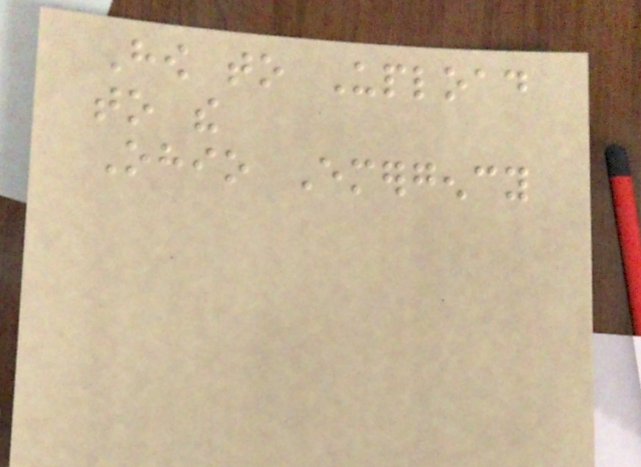How to Upload
to the
Ohio Emergency
